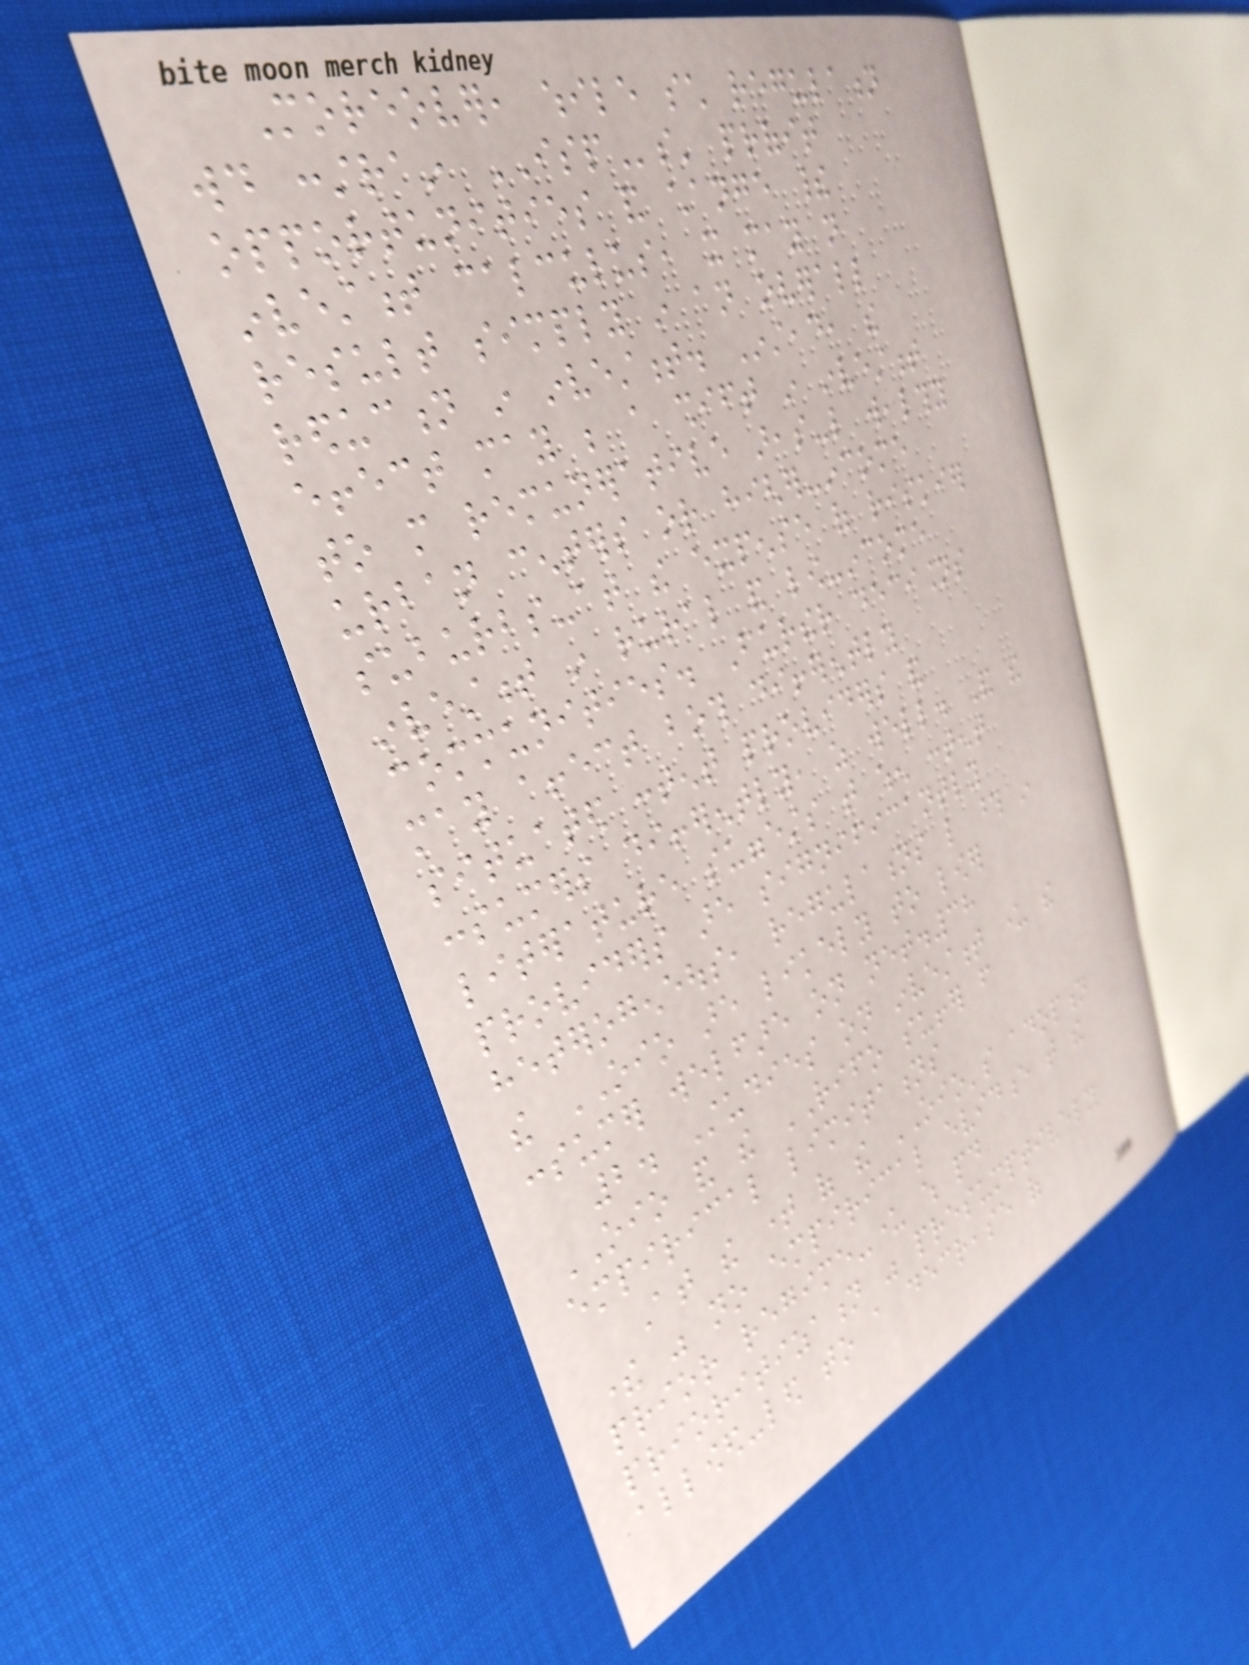Moreover, while such regulation
would constrain ISPs' profit
opportunities and change their
investment calculus, it may not
result simply in an overall
reduction in investment. Instead, the
effect may be a shift in investment
to more remunerative areas-like wealthy
urban centers or higher-income
suburbs-at the expense of riskier
investment in rural and low-income
communities. Further decisions
may affect both differently
situated content providers and
consumers differently, as well. And the
literature suggests that when content
providers are significantly
heterogeneous, regulations like those in
the OIO are likely to lower
consumer welfare on net.38
2. Studies on investment under the
OIO and the RIFO suffer from
empirical limitations
At the time of the OIO's adoption
there was no empirical evidence that the
prior regime-under which paid
prioritization was presumptively
allowed-led to a decrease of
